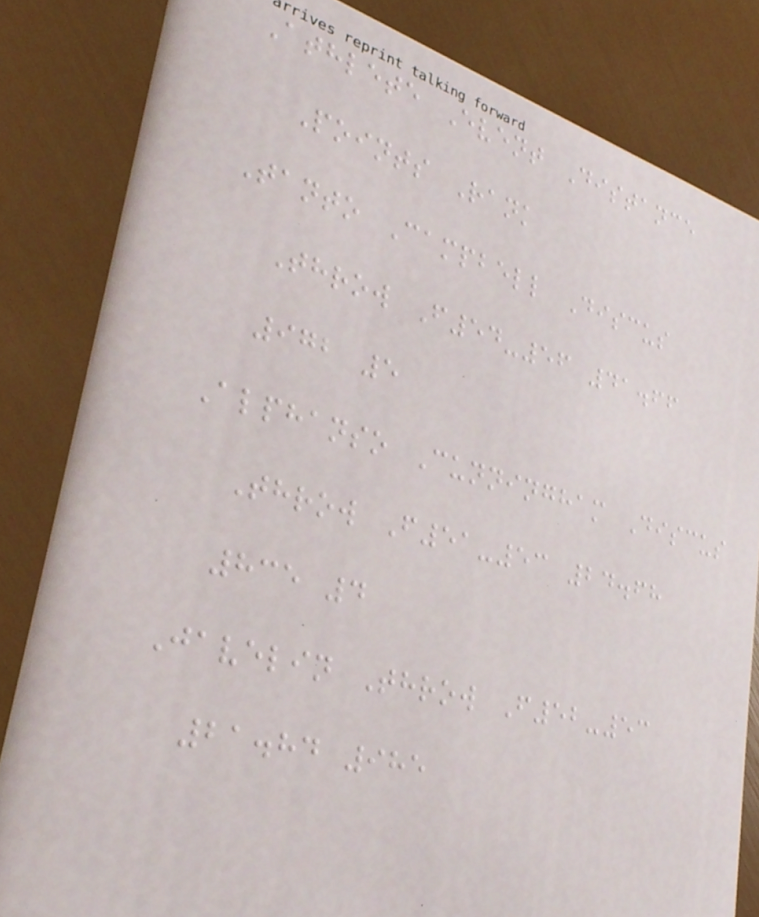Athlete Event Distance
Points Rank
Tanto Campbell Discus
Throw F54-56 41.66
972 5
Alphanso Cunningham Discus
Throw F51-53 24.68
835 4
Javelin Throw F52-53
21.84 985
